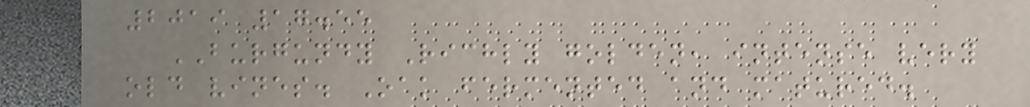2019 17.55
BURGUNDY Richly golden, intense very
old vines. Oak fermented and matured.
